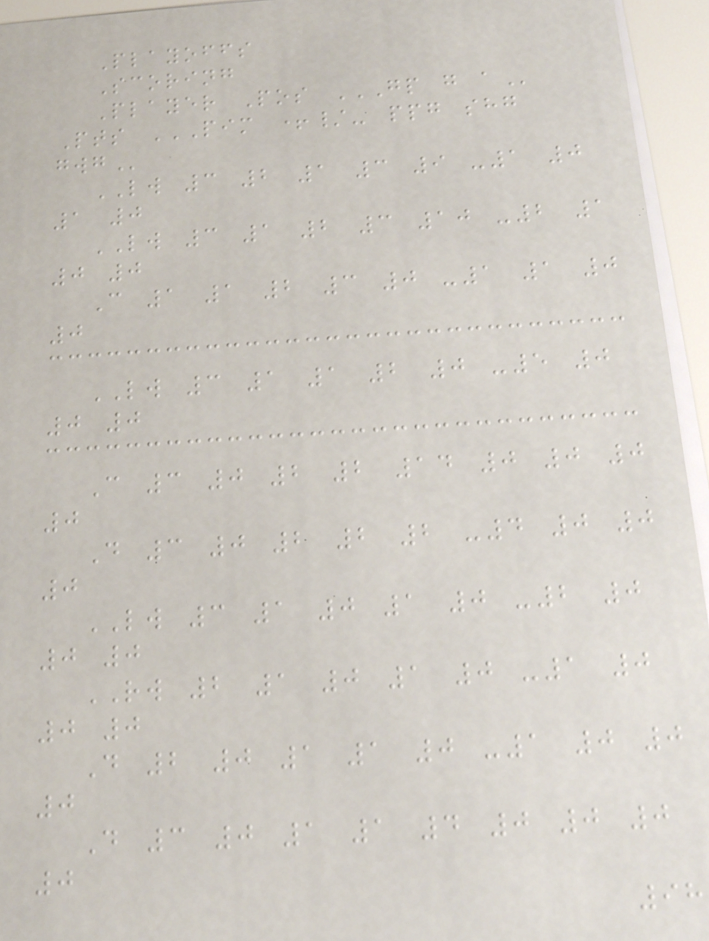Playoffs
Scoring
Player Pos GP G A
Pts PIM +/- PPG SHG
GWG
LW 3 2 1 3 9 -1 0
1 0
LW 3 1 2 3 10 -2 1
0 0
C 1 1 2 3 0 -1 1 0
0
LW 3 1 1 2 0 -5 0
0 0
C 3 0 2 2 14 0 0 0
0
D 3 0 2 2 2 -4 0 0
0
LW 3 1 0 1 0 -2 0
0 0
RW 2 1 0 1 0 -1 0
0 0
D 2 0 1 1 0 -1 0 0
0
D 3 0 1 1 4 0 0 0
0
98
